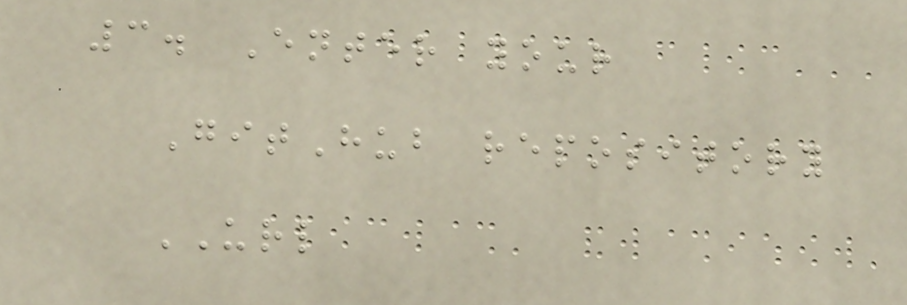3. Enter your
GitHub repository
URL
